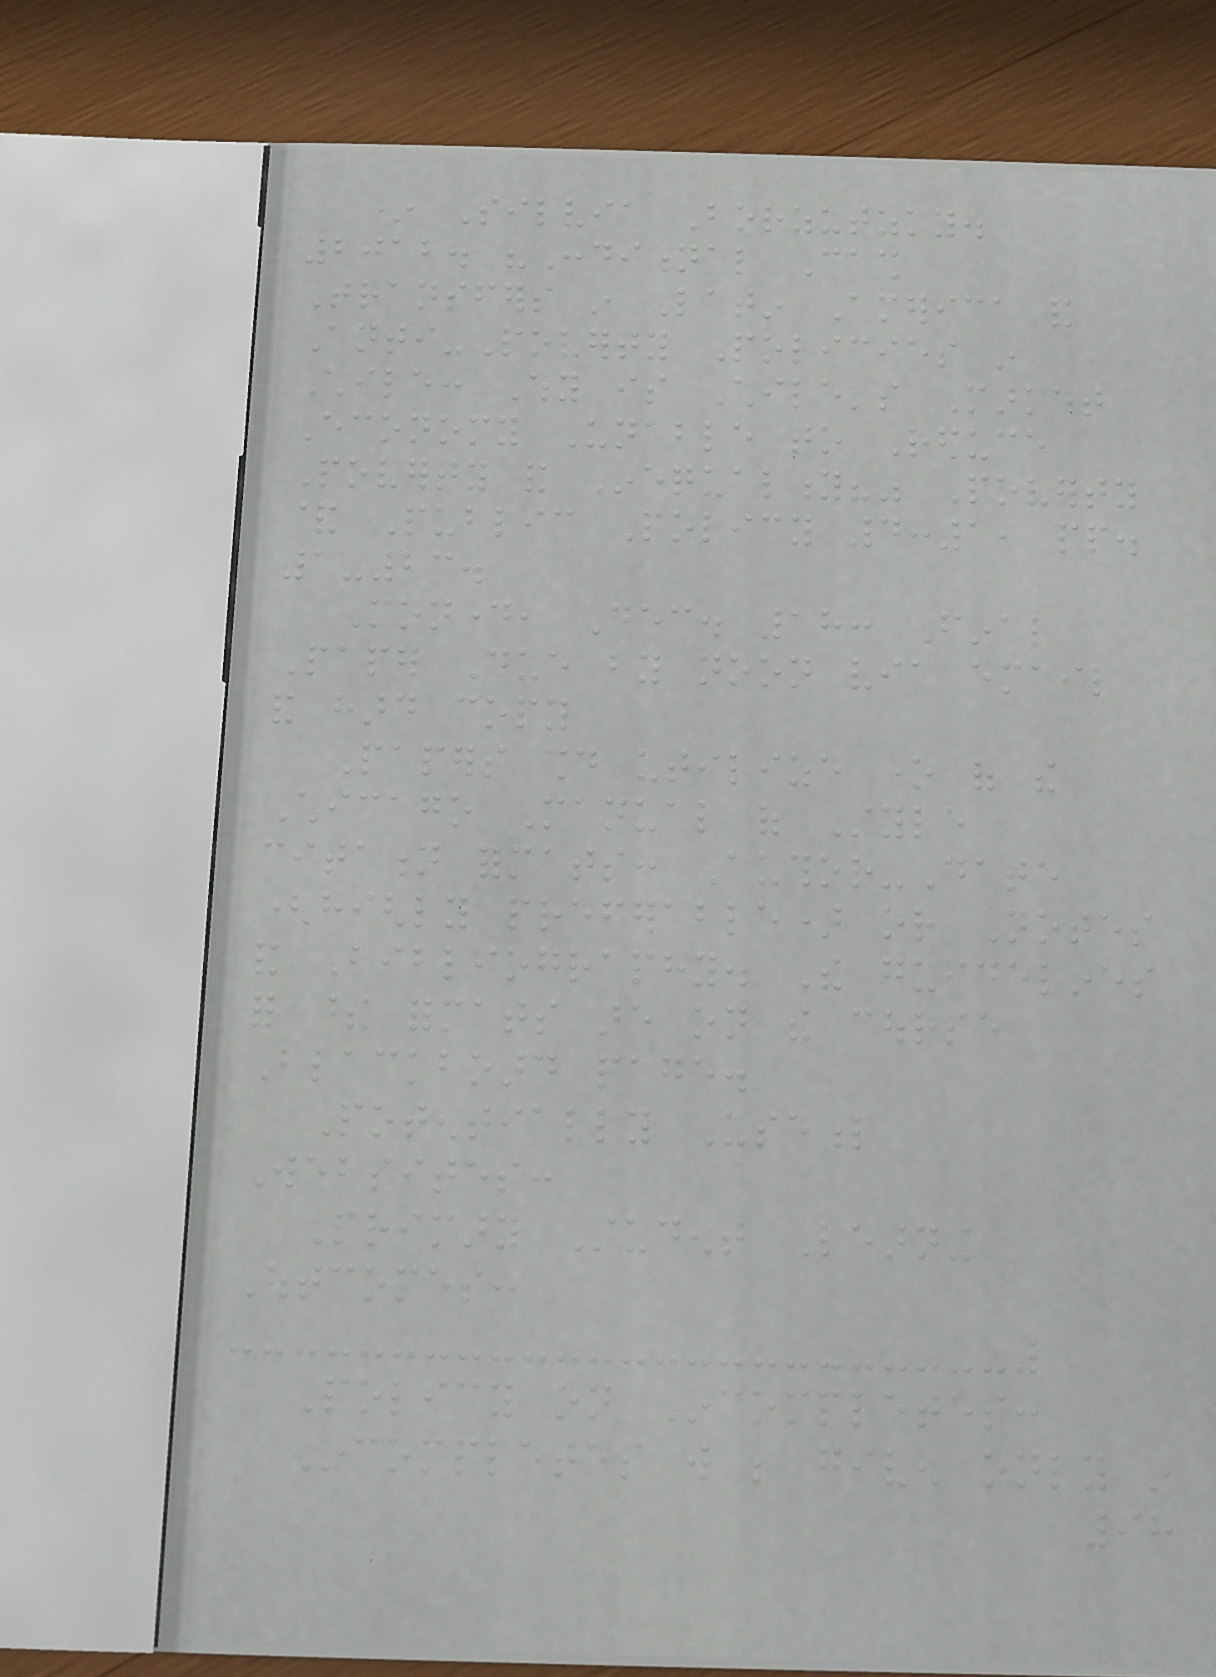* Silvia Borzutzky.
2012. "Conditional Cash
Transfers in Latin America and
Anti-Poverty Policies in
Chile: Why is Chile's Market
Economy Unable to Reduce
Poverty and Inequality?" Poverty
& Public Policy 4:1, pp.
1-23.
Monday, Dec. 18: Final
Paper Due by noon via email
and hard copy
Papers should utilize one of the
Chicago Manual of Style
citation formats: Author-Date
(highly preferable) or Notes
and Bibliography. The guidelines
for these formats are on the course
Blackboard page.
Potentially Useful
Websites:
Primary Student Learning
Outcomes:
Policy on Incompletes:
Incompletes will be given only in
98
